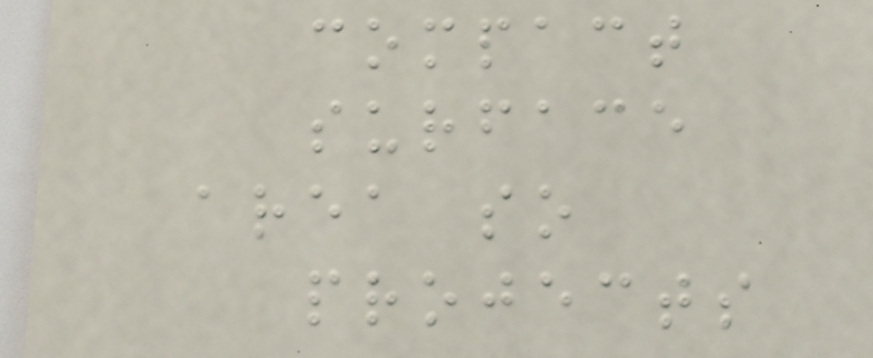compact
surface
area so
projects
